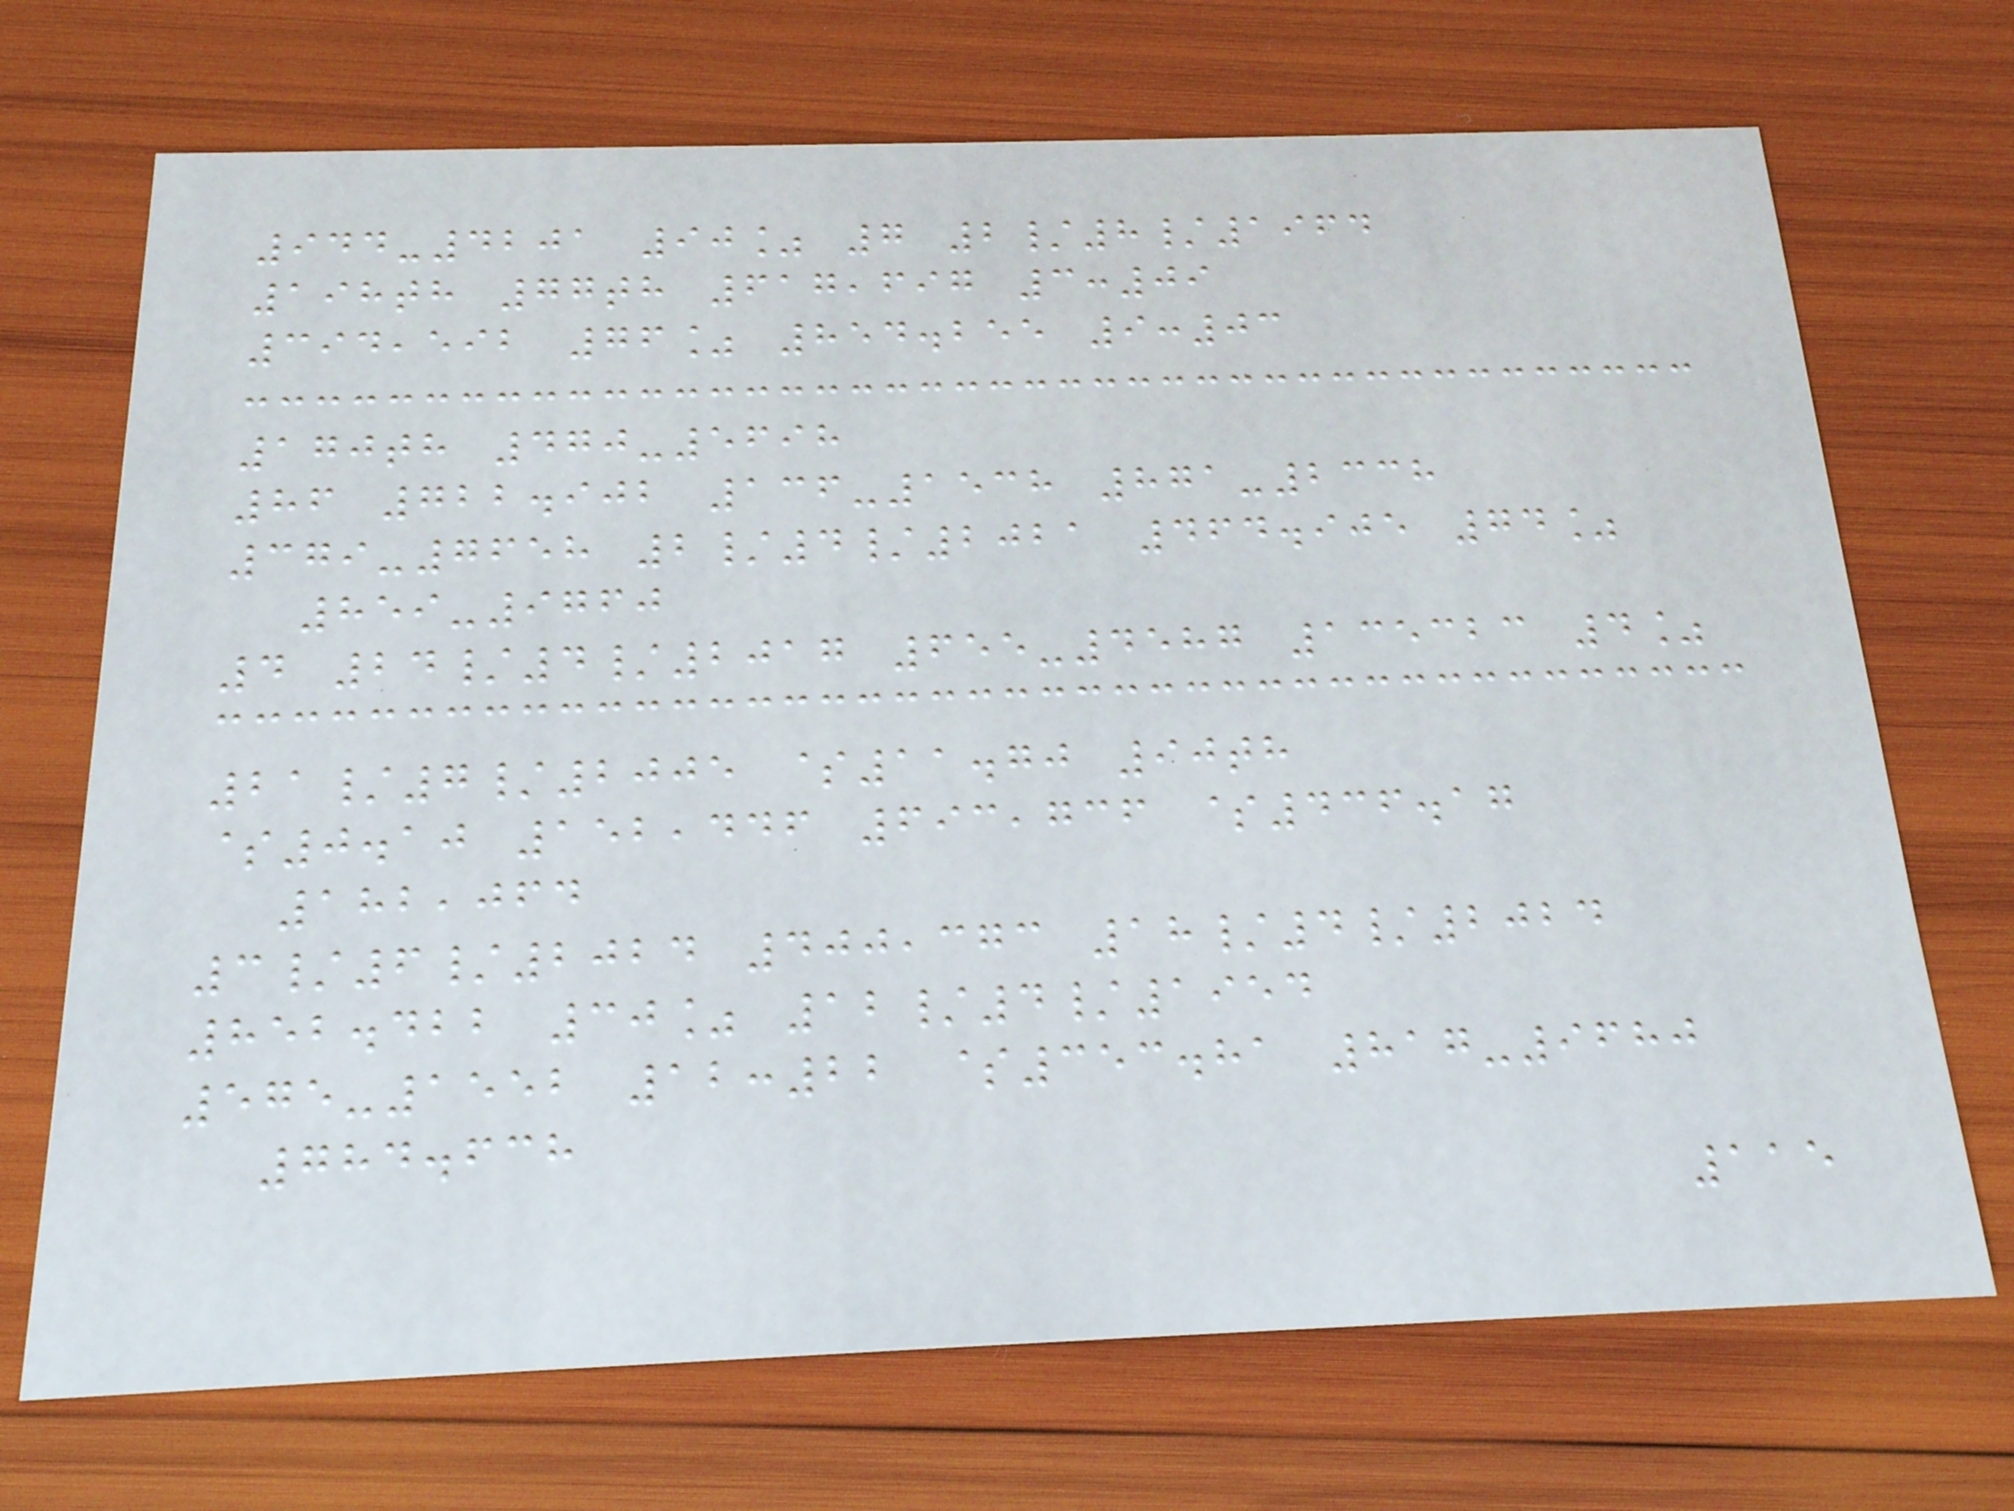944-4201 90% 7 2/8/1964
198th 77th 617,697 3:09
394,592 76% 854.255 9:03
170th 470-5698
86 722.902 136-1538 871-2338
379-7658 2/4/2021 464.905 74%
859-9760
4 24/4/2017 655-4587 135323 4%
21/7/2005 $11.70 90th
$0.10 152,446 693,736 $436.17
182,064
3/6/2024 400,373 18/4/2024
852.422 30% 12/4/1954
575-1552 12:22 $353.81 817-9680
784.638
115
